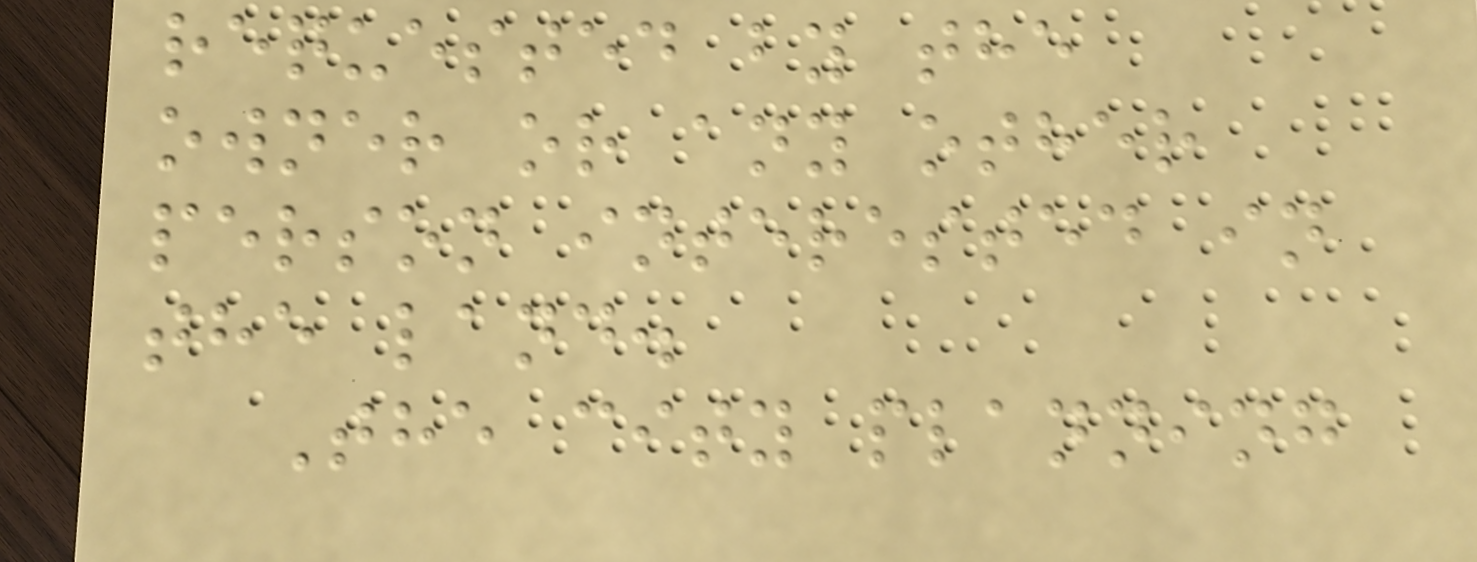requested by the
owner or any other
person interested in
the land.
The city planning
